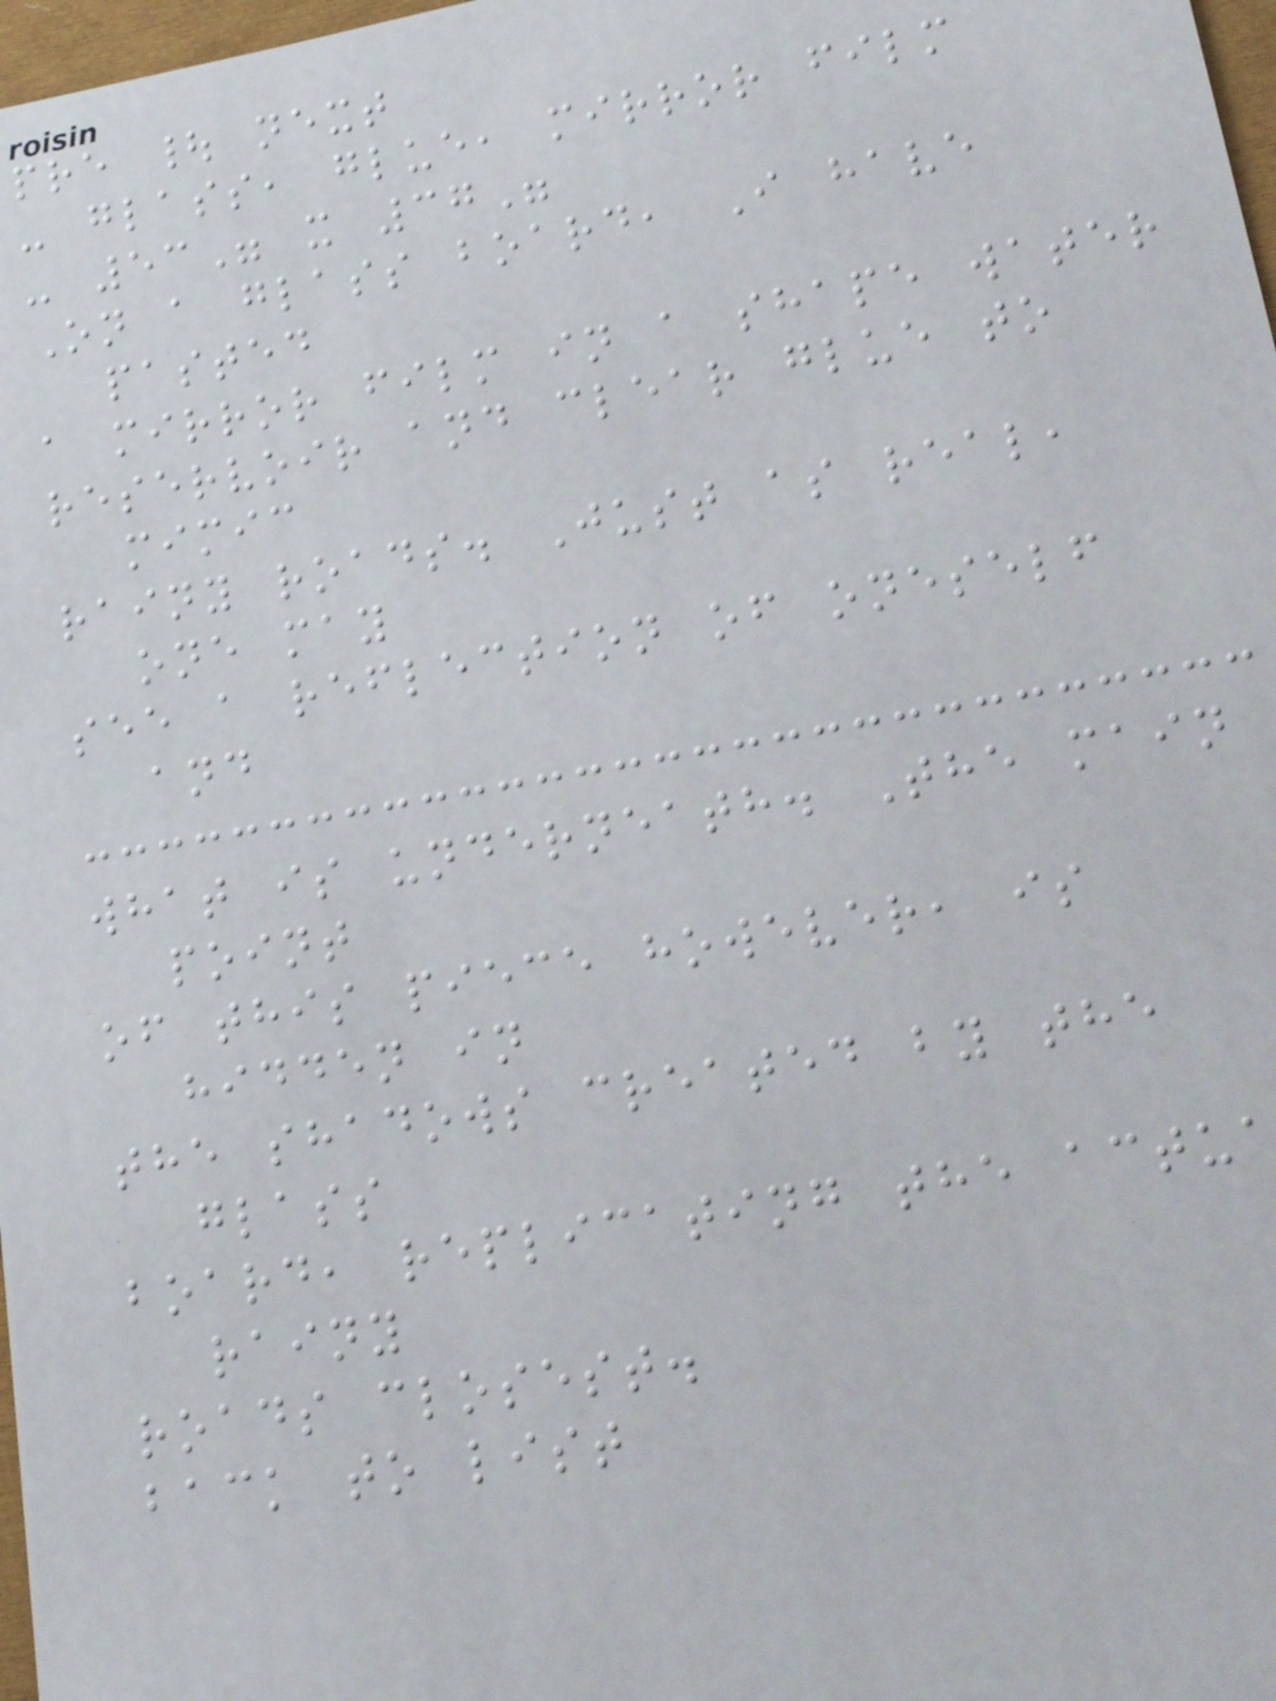pre | next
- glass, glue, mirror film
- 53" x 37"
On a glass board, I have
pasted
a mirror film in a shape water
reservoir and clear glue to
mimic
rainy roads. Just as real,
one may
see a reflection of oneself
and
what is underneath. The main
point
of this piece however, is
hidden in
the shadows created by the
glass
board, replicating the actu
rainy
roads closest.
back to list
